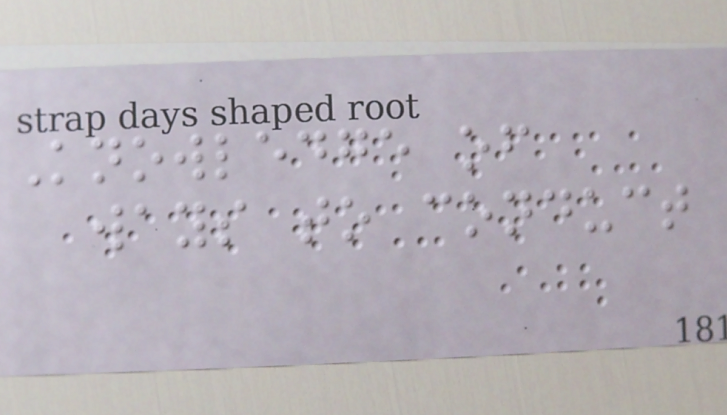Knowledge of
ways to conduct
